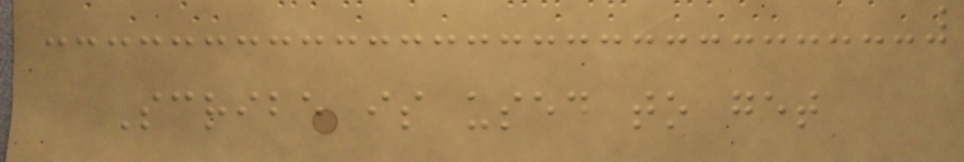Scribe is used to get
